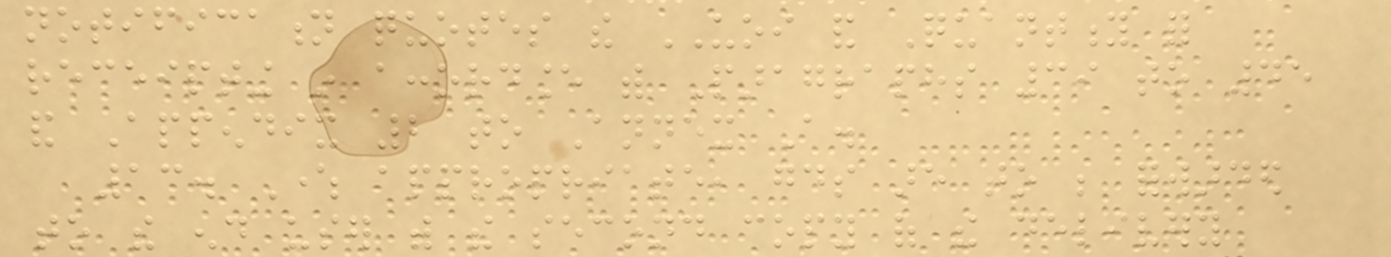notification quotes the UOI and Quantity for
receipting in accordance with Paragraphs 39 to 45
and Appendix 2 to Annex A.
13. Where appropriate, goods are to be forwarded
to the end user with the second copy of the delivery
